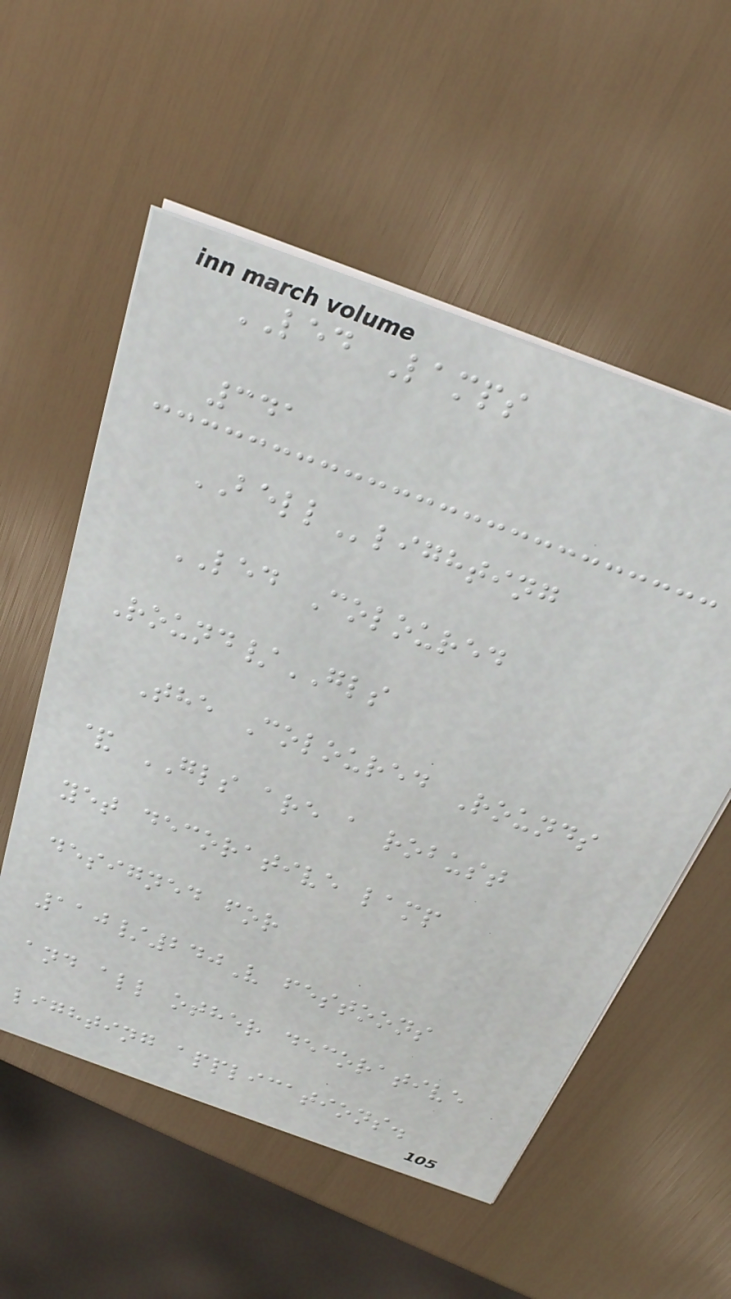LED Lamps
341
BELLlighting
LED Coloured
Round/GLS
The Coloured Rounds
& GLS are a robust
yet decorative lamp
designed for
110/240V festoons
and all other decorative
lighting applications.
